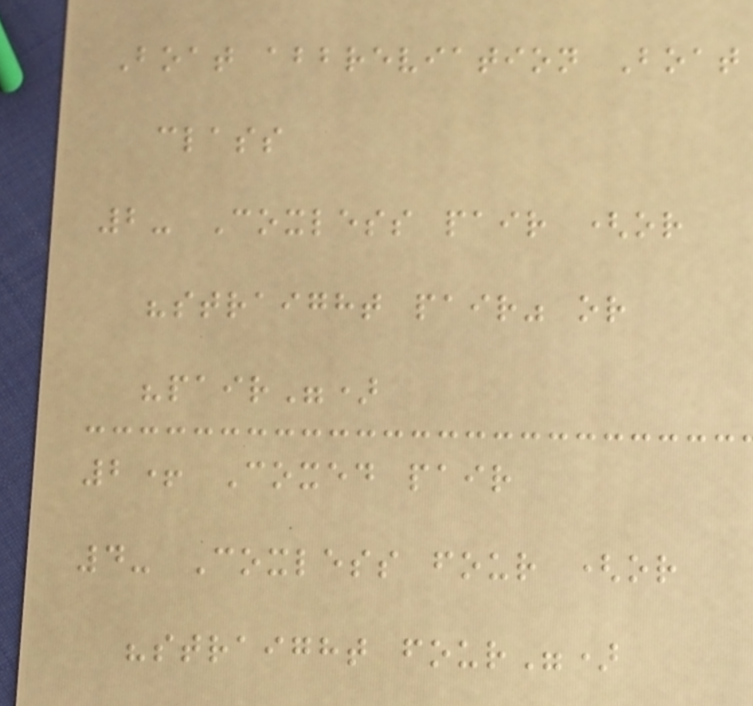Boat abbreviation Boat
class
2- Coxless pair (or
"straight pair" or
"pair")
2+ Coxed pair
4- Coxless four (or
"straight four")
